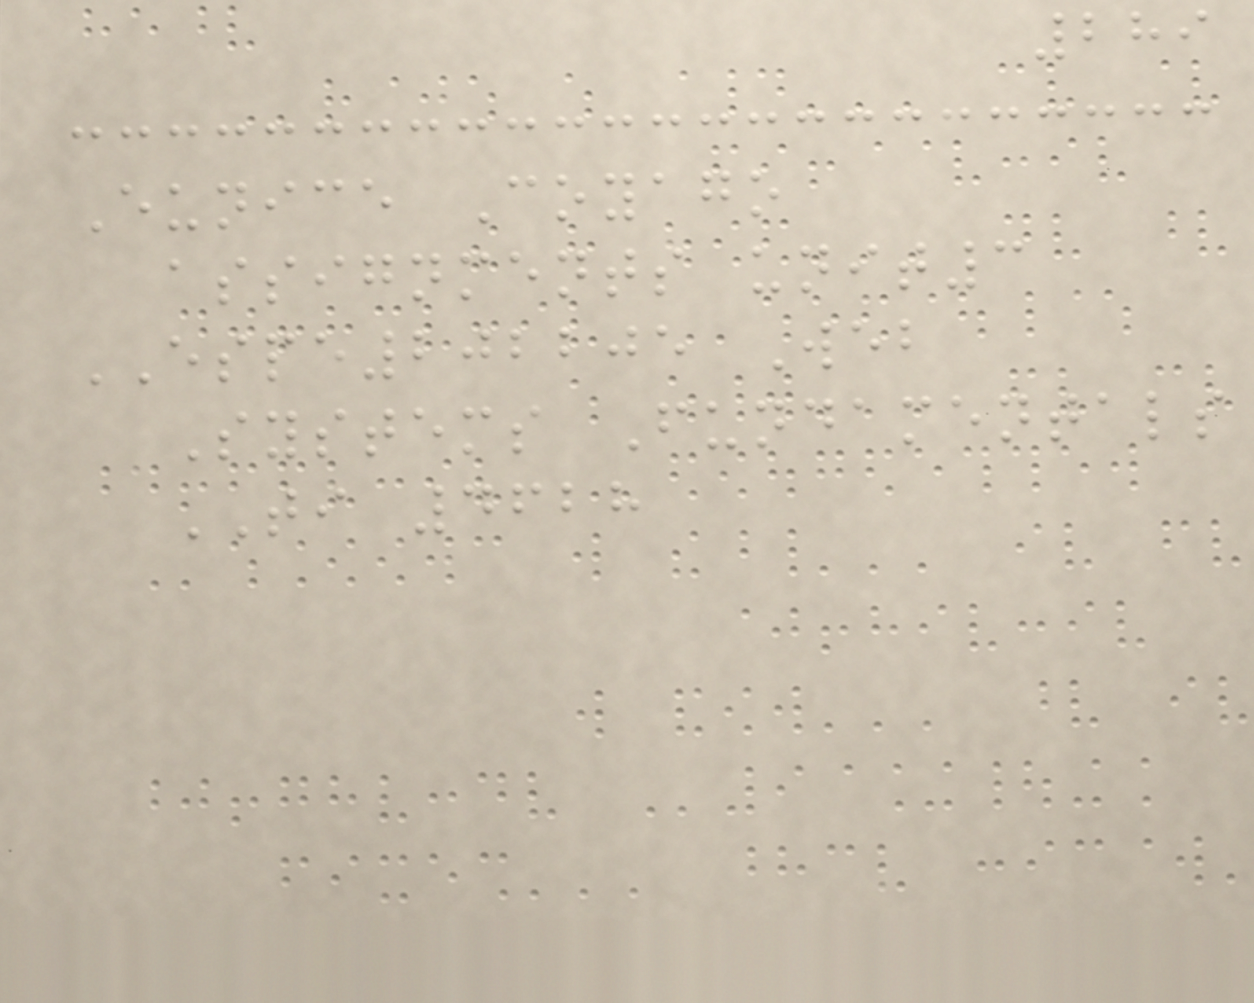289
Eunice Coyago
assignments unit3
ESPE202205 Web
Systems Fundamentals
TI 4628
